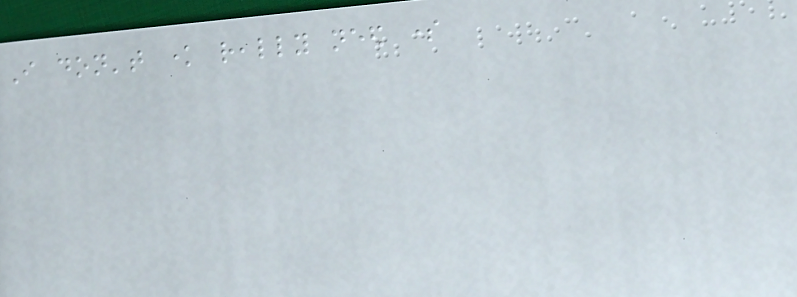I don't know really need some
